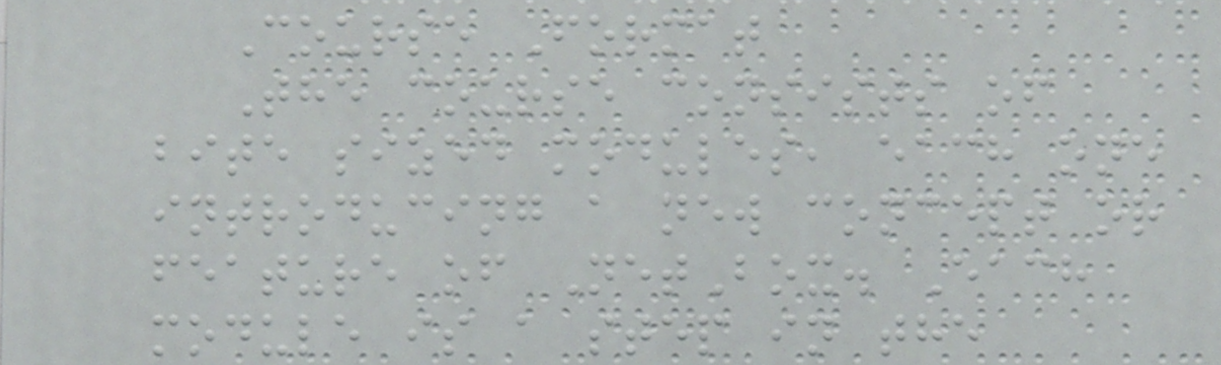Course Format
The course consists of
bite sized modules, each one
introducing a new concept or
feature of NetBox. Each
module is a step in the
